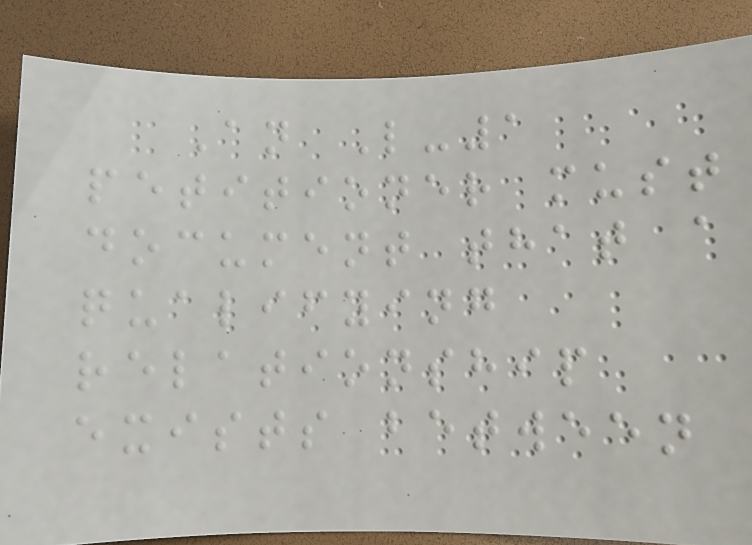An L-1
petitioner must
document that a
qualifying
relationship
exists between
